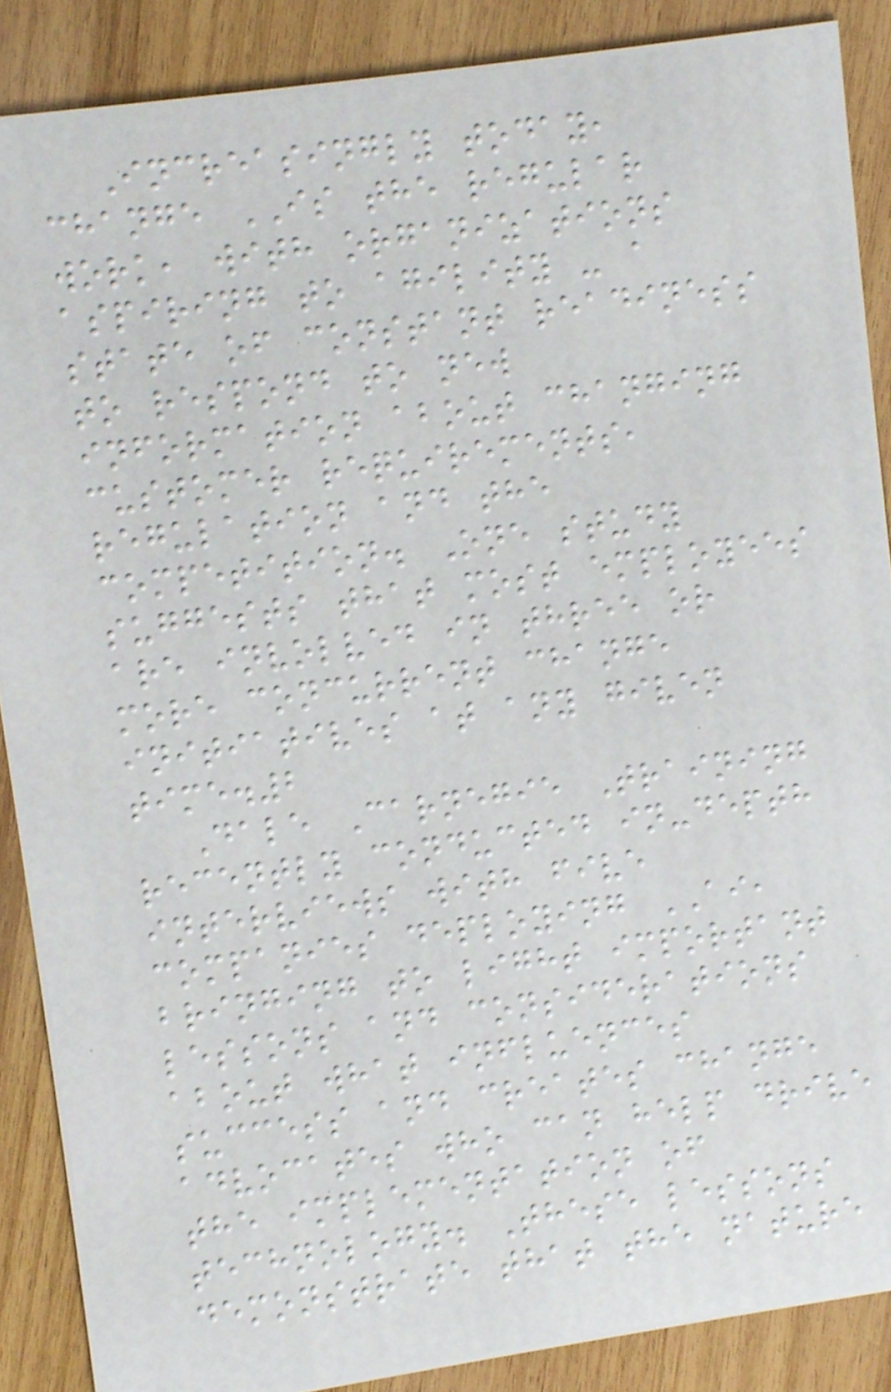Increasingly today,
change IS the regular
work, with organizations
aspiring to agility - a
state of constant readiness
to respond to new
information about changing
customer requirements,
regulation and the
competition. One study
suggests that most employees
are involved in three or
more concurrent change
initiatives at any given
time.2
Dale Carnegie Training
recently conducted in-depth
interviews with five
companies deploying AI,
bringing to light important
lessons and considerations
about what influences
success and creates change
advocates who can help drive
the implementation of
technology. These lessons
demonstrate that the nature
